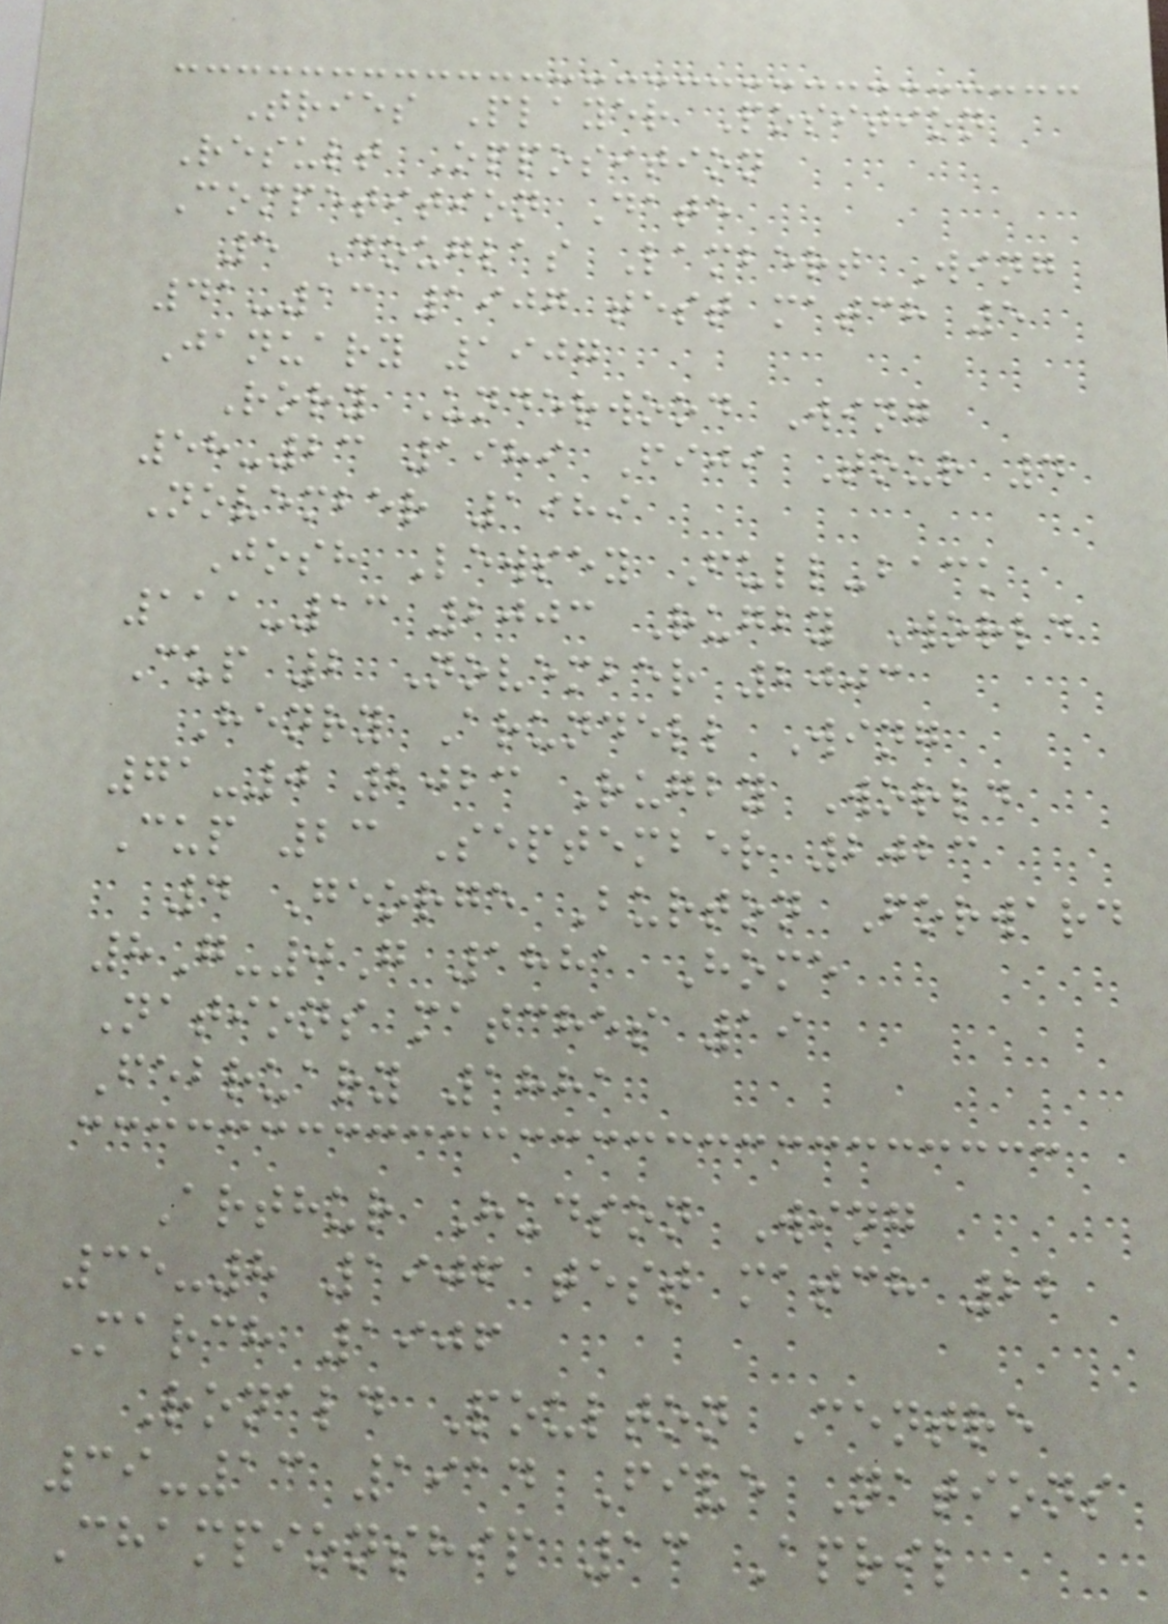Tries Player Position
Result Opposition
Competition Date
5 Douglas Lambert Wing
41-13 1907 test match 5
January 1907
Rory Underwood Wing
58-23 1989 Fiji Tour 4
November 1989
Josh Lewsey Full-back
111-13 2003 Rugby World
Cup 2 November 2003
Henry Arundell Wing
71-0 2023 Rugby World
Cup 23 September 2023
4 George Burton Forward
8G-0G 1881 Home
Nations matches 19
February 1881
Arthur Hudson Wing
35-8 1906 test match 22
March 1906
Ronald Poulton Centre
39-13 1914 Five Nations
Championship 13 April
